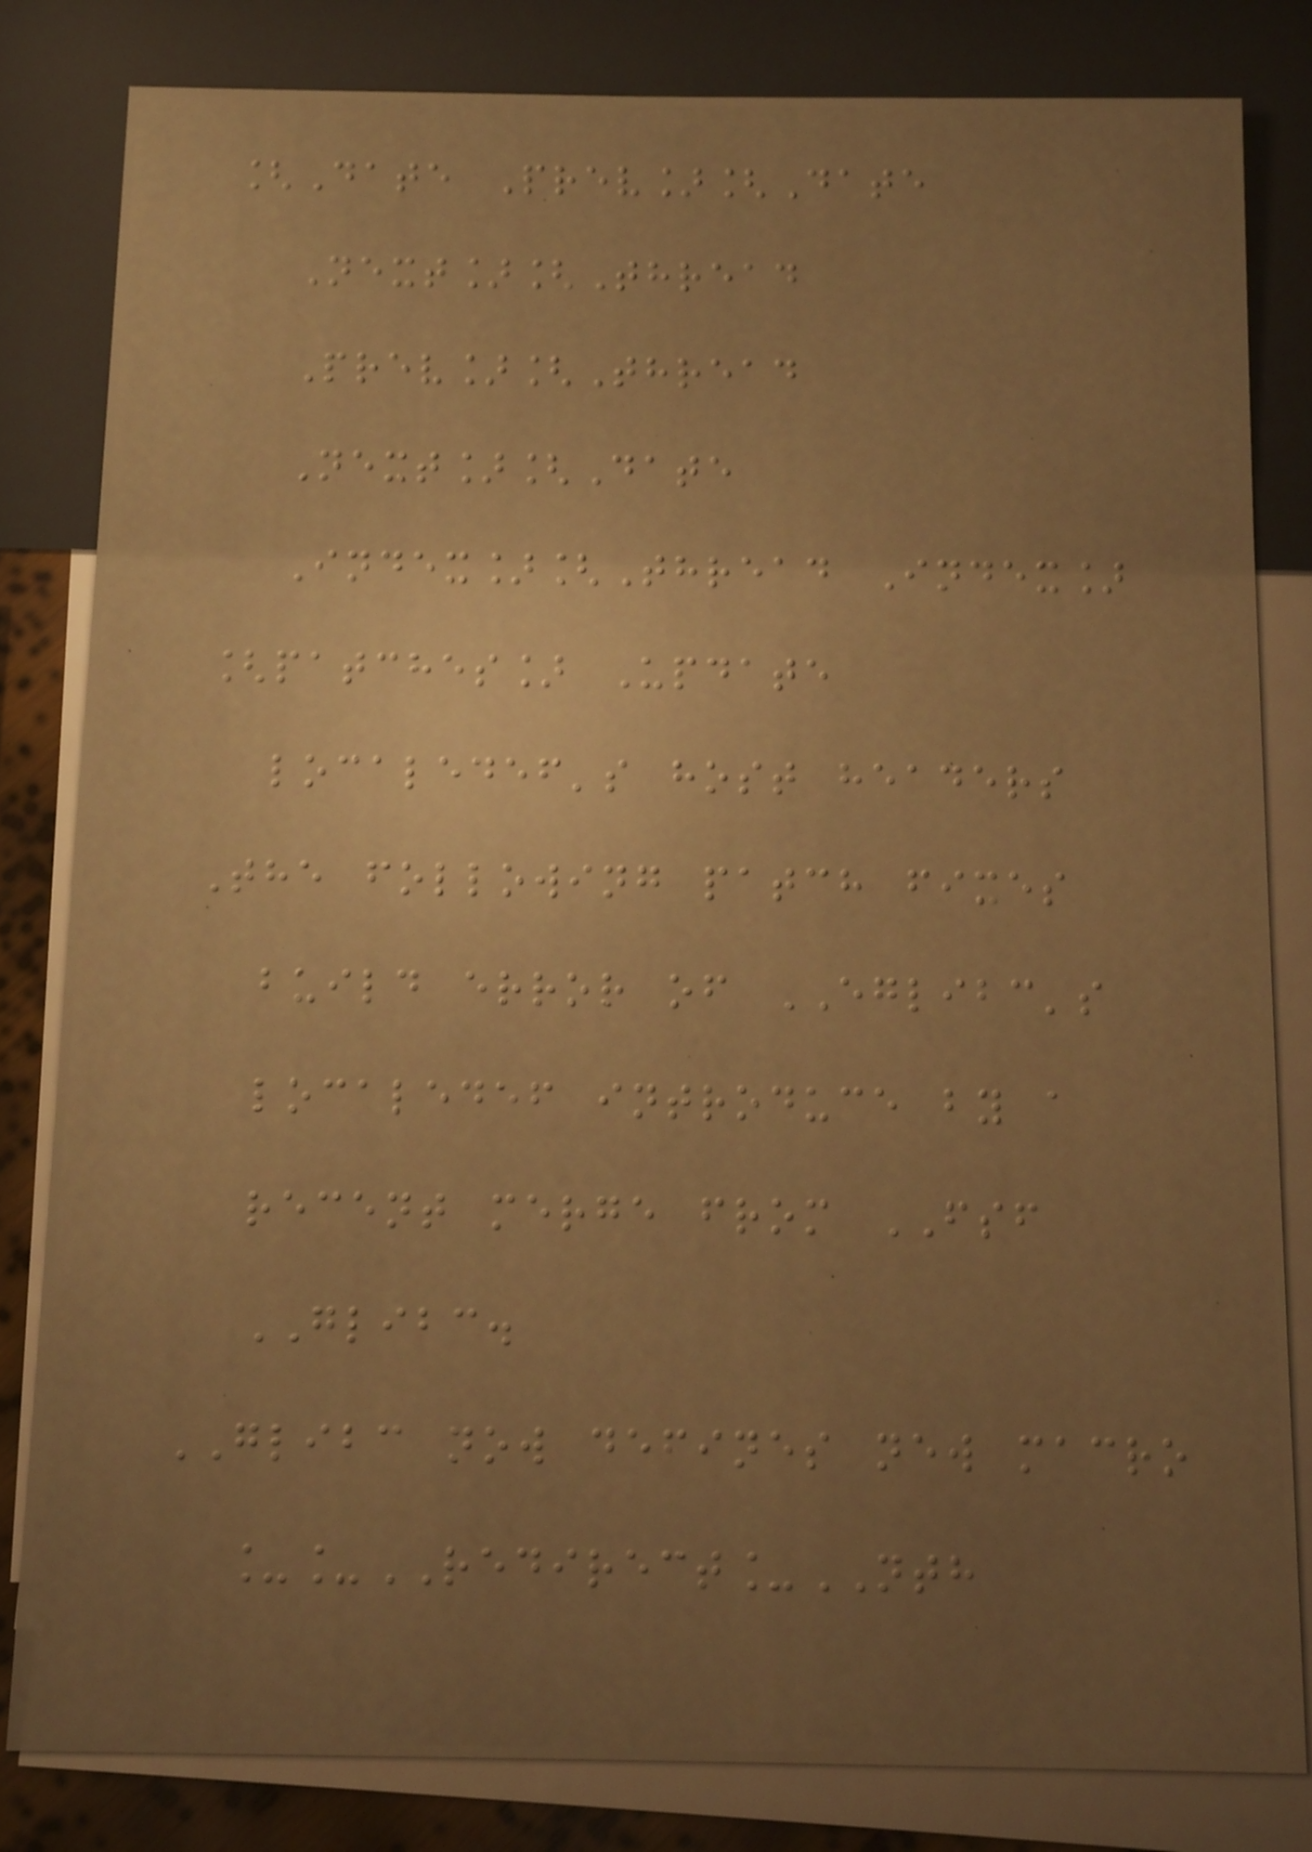[Date Prev][Date
Next][Thread
Prev][Thread
Next][Date
Index][Thread Index]
[patches] Update
localedef's host headers
The following patch fixes
build error of EGLIBC's
localedef introduce by a
recent merge from FSF
GLIBC.
GLIBC now defines new macro
__REDIRECT_NTH
